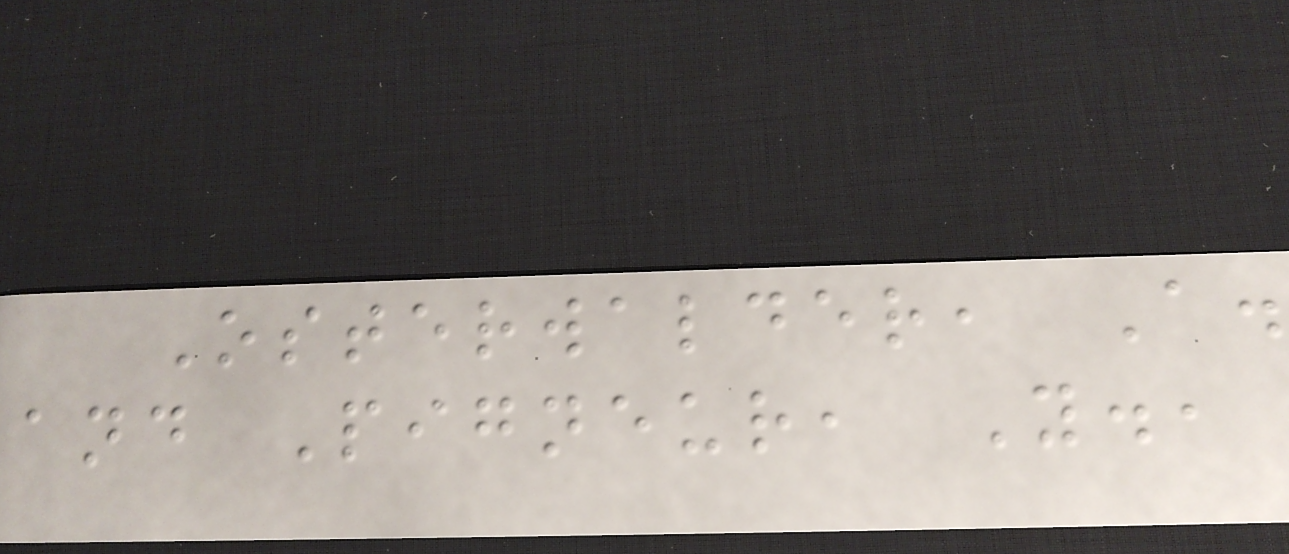Osterwalder, A.
and Pigneur, Y.,
